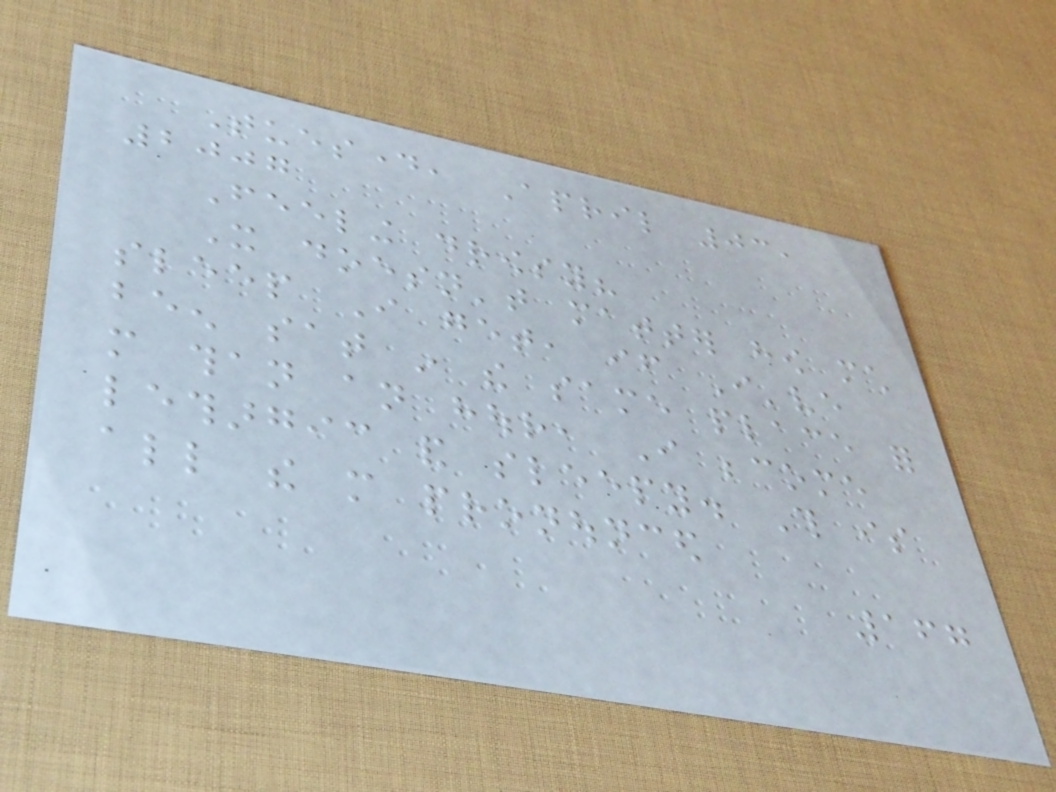Tuesday, April 03,
2007
Feeling drowsy?
It doesn't matter how much
sleep I get, if I've
been sat in the same place for
more than an hour, I become
lethargic and sleepy. This is
all the more pronounced
167
